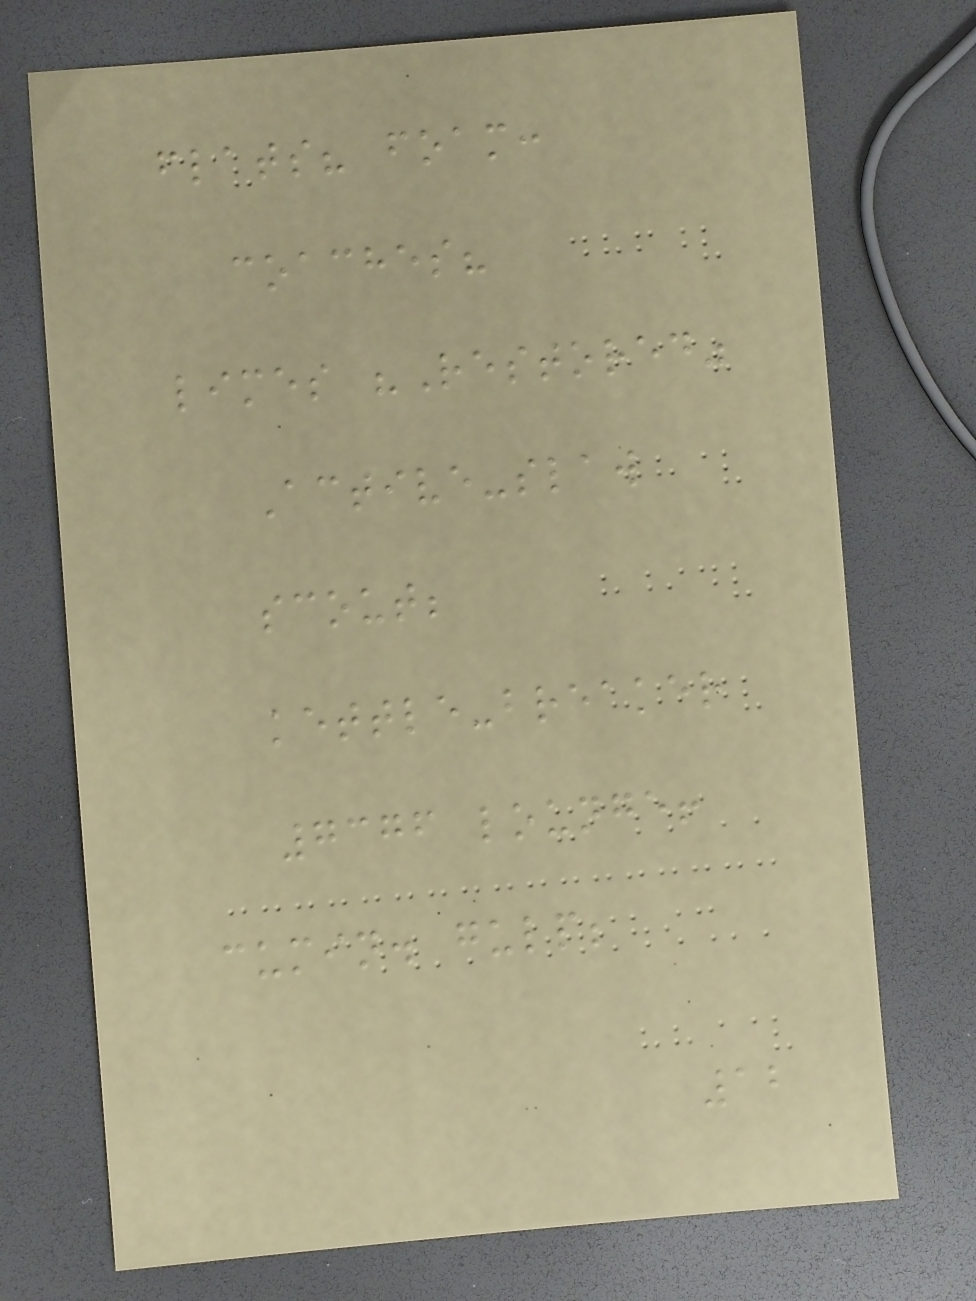flats? foam:
coaches?
limes "Restored"
Active-slaw
scout;
kettle-breaker
7376 lounge!
cumin. gulp;
12
